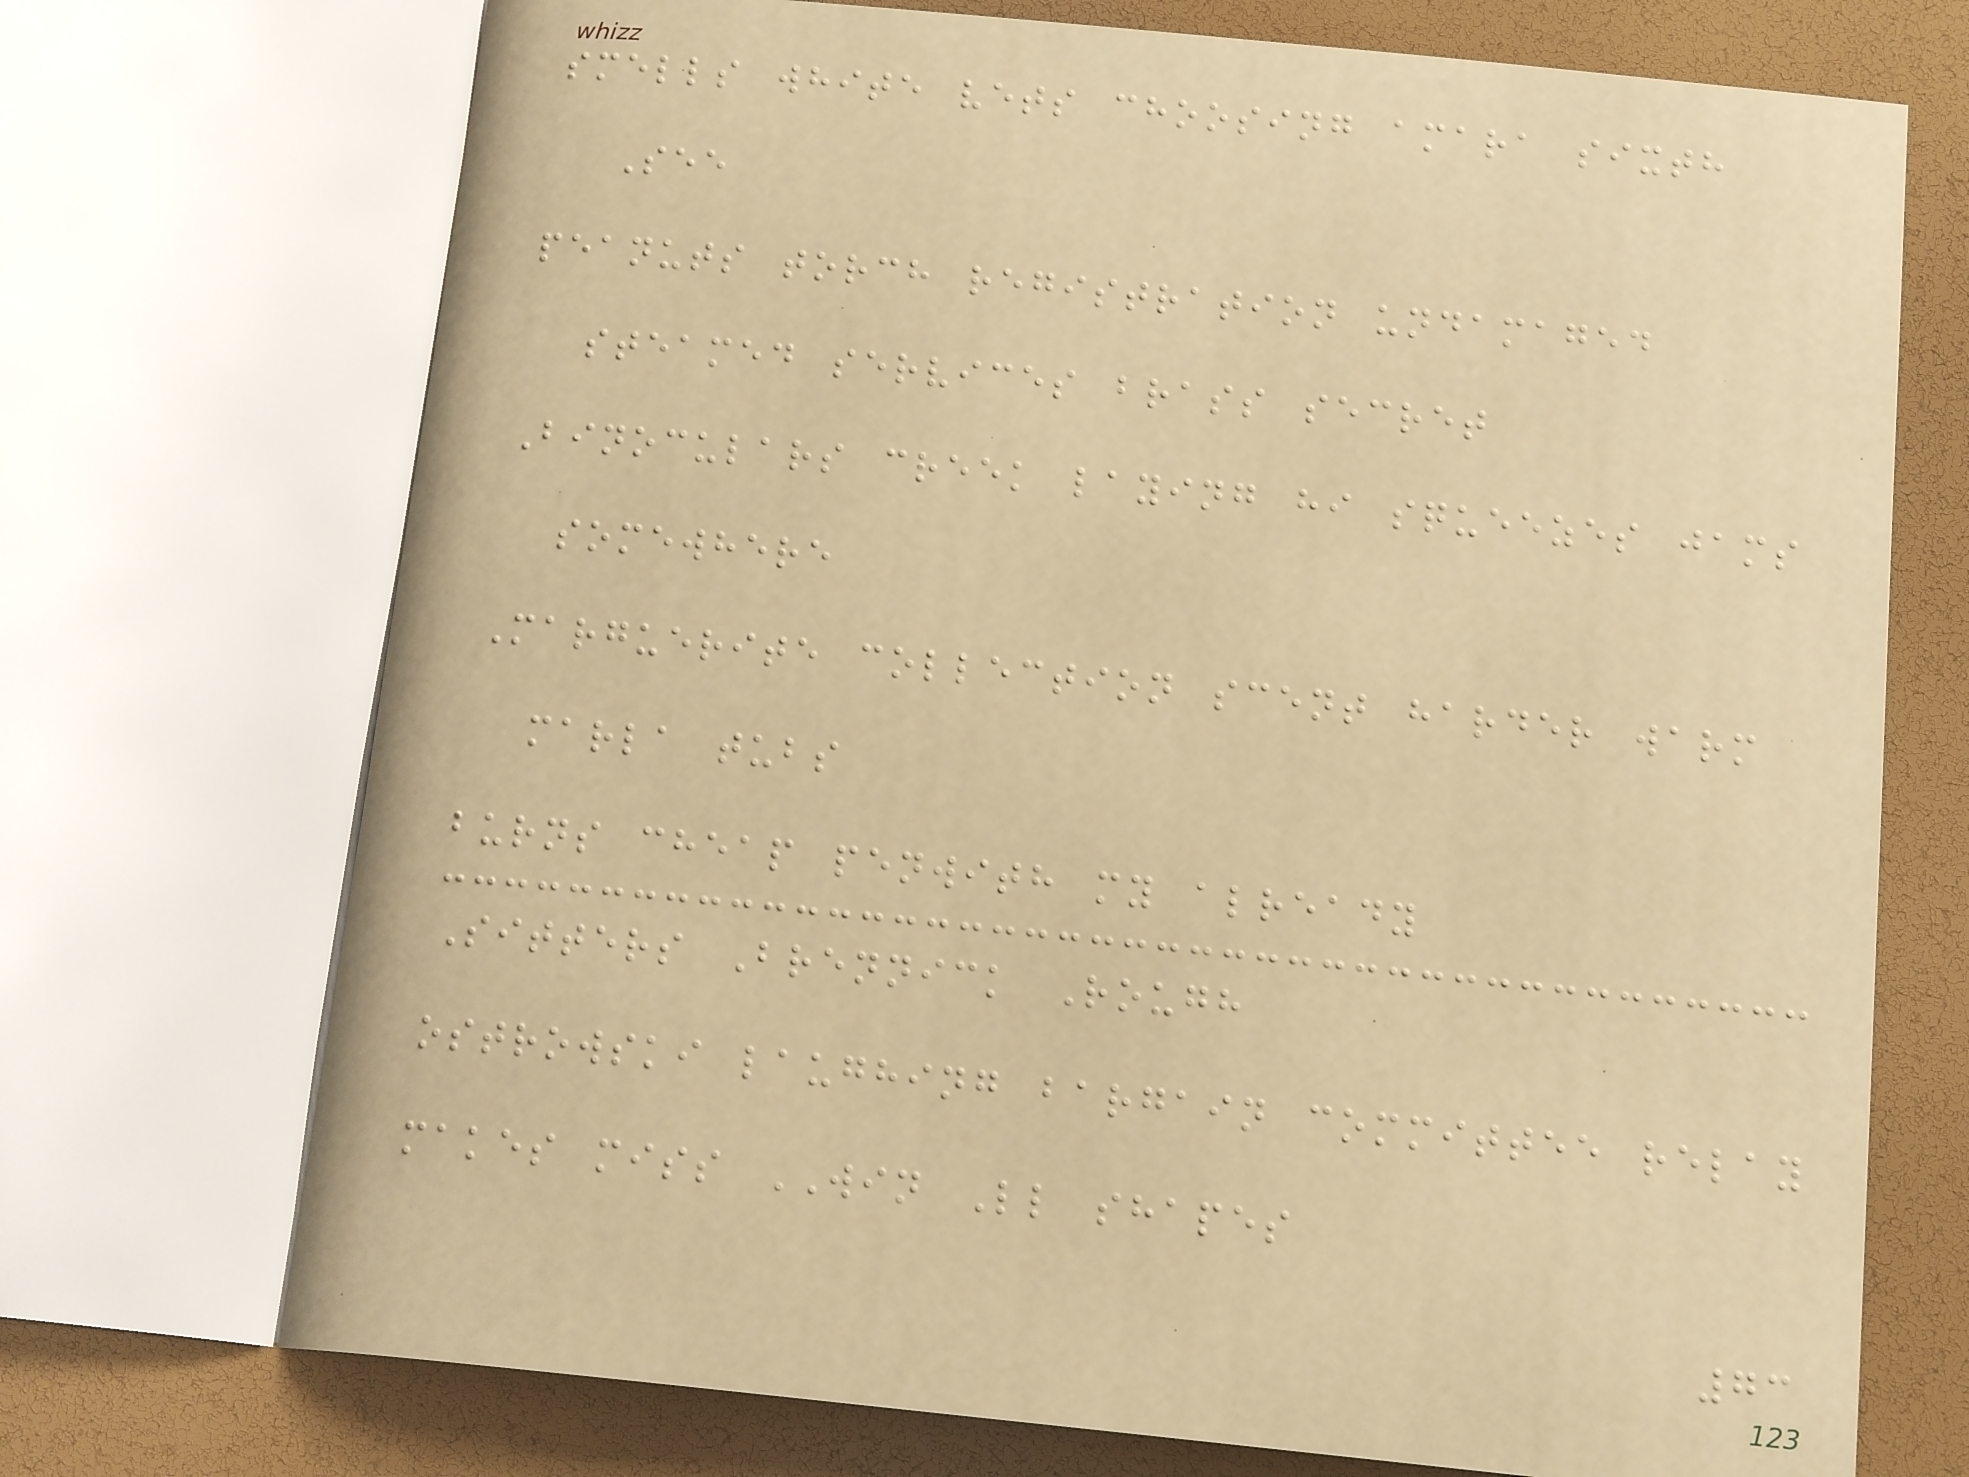smells white vets choosing amara sixth
See
peanuts torch registration undamaged
steamed services brass secret
Binoculars creek laying hi squeezes jams
somewhere
Marguerite collection scent harder warm
marla tubs
burns cheap penwith my already
Sitters Brennick Rough
ostrowski laughing bargain committee relay
makes miss WIN Ll shapes
73
